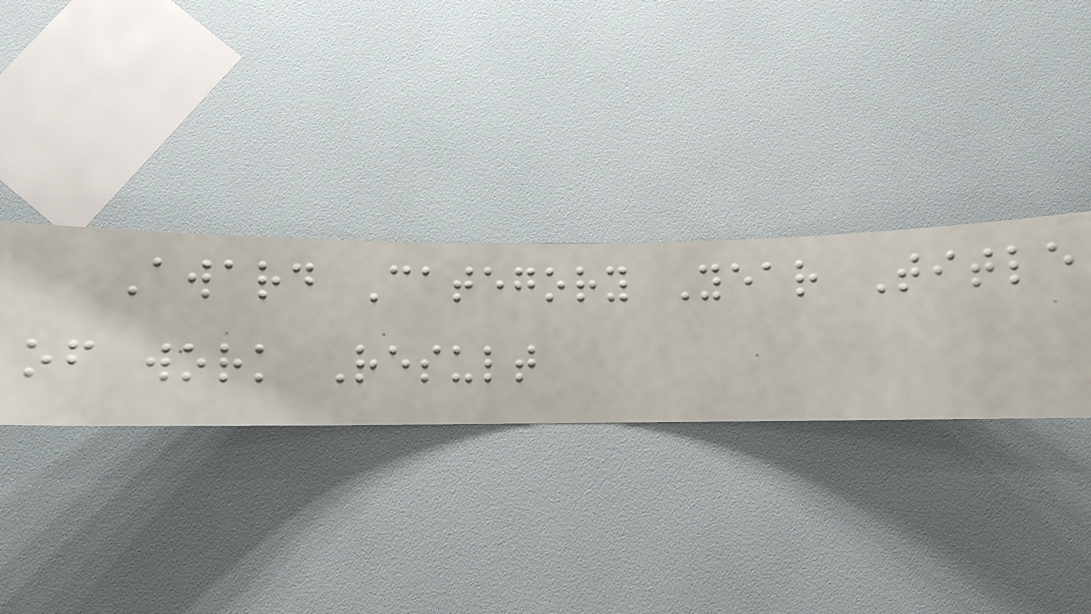Award Category Year Title
of work Result
